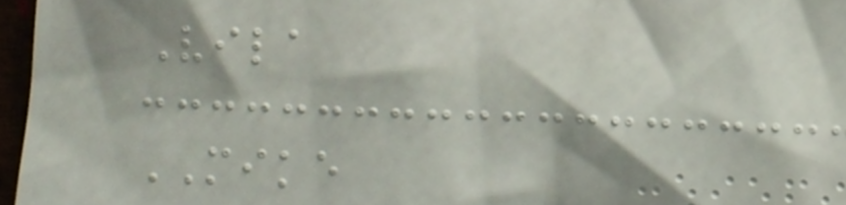Vila
MIKE
